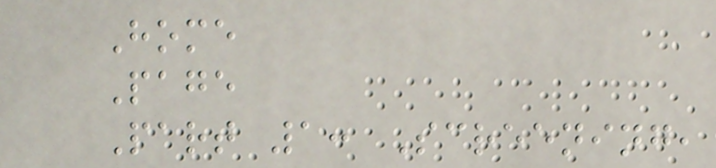Home
Page
Part 1: Screening,
